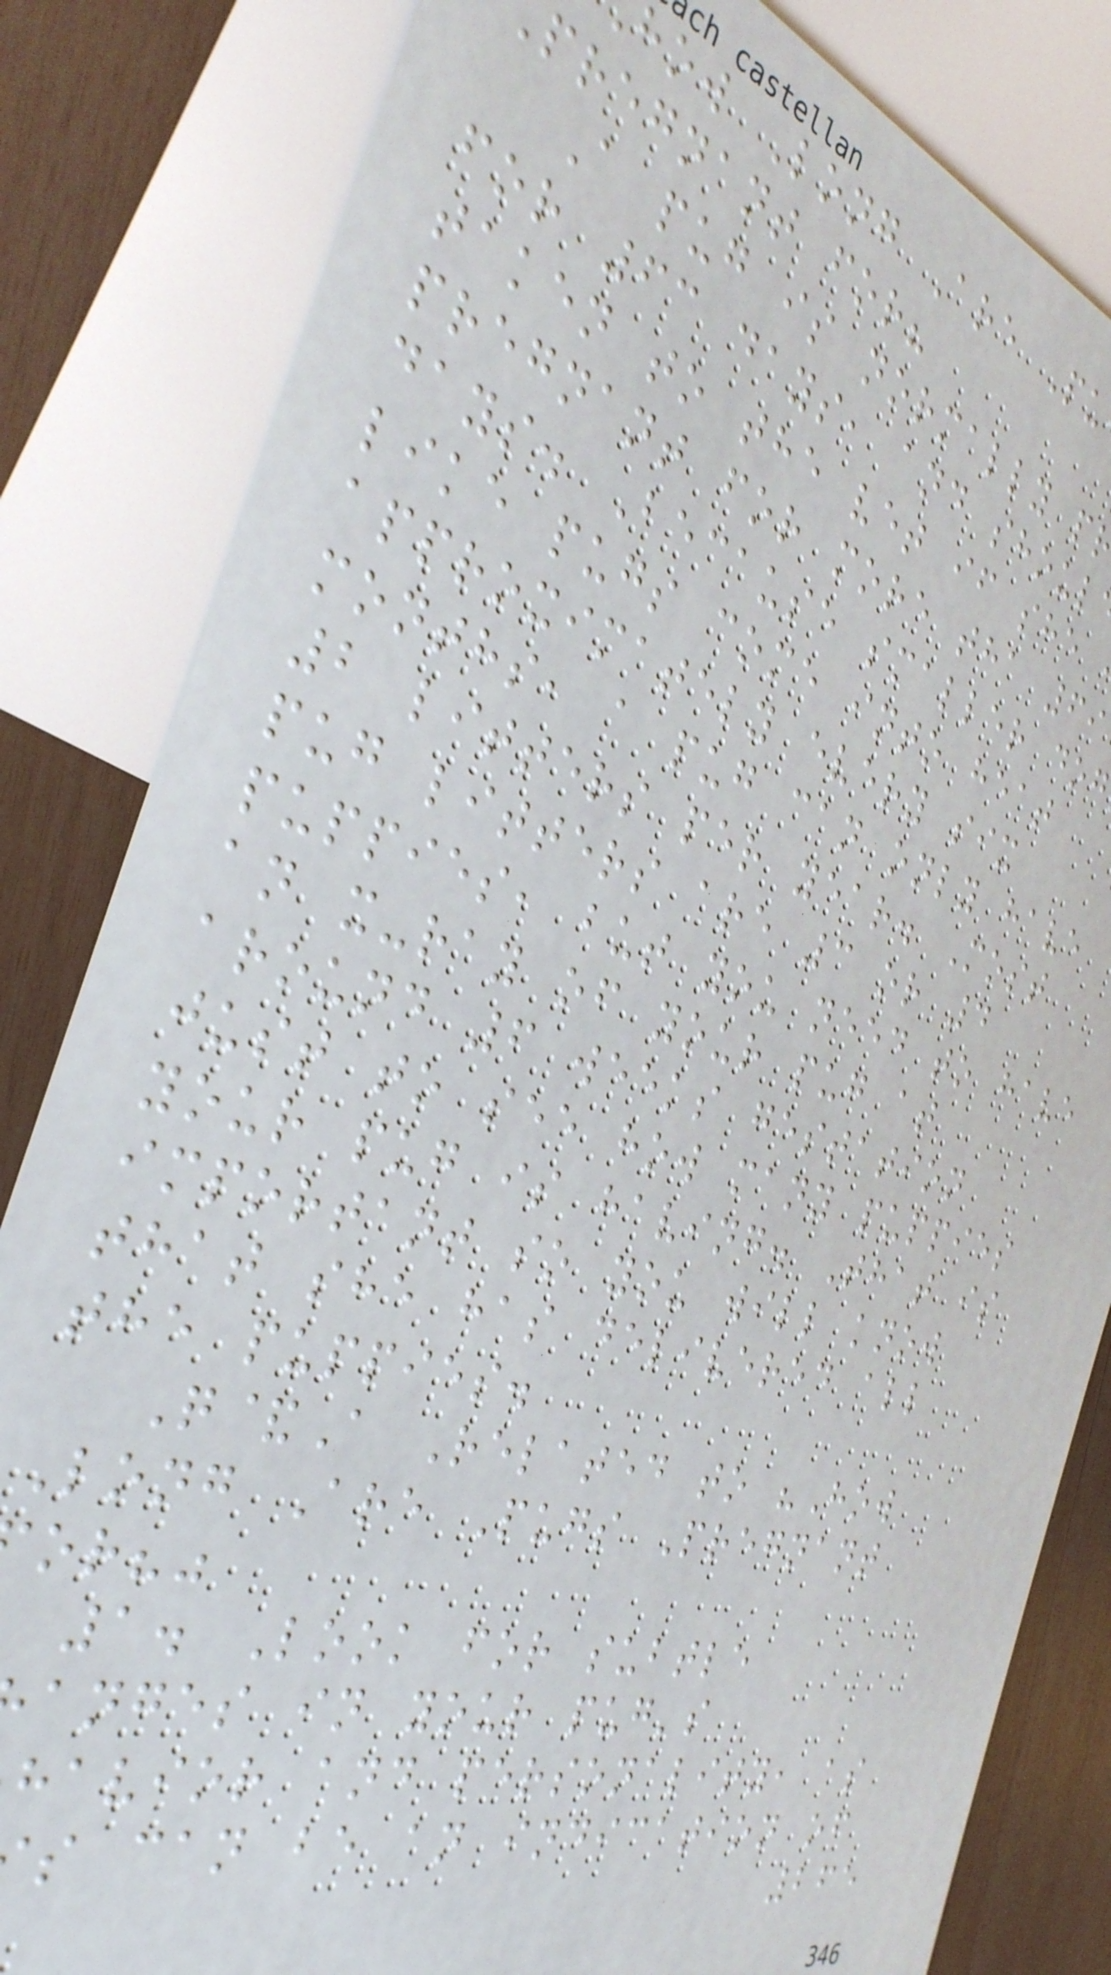how Long Are Pu
pregnant for?
A pug is normally p
for 63 days, and shoul
taken to the vet if she
pregnant for more tha 69
days. Because smaller dog
like pugs come into heat
approximately every six
months, a pug can only have
2 litters per year. Most
pug litters are 3 or 4
puppies, but you need to have
an x-ray of your pug at
around 6 weeks gestation
just to see how many puppies
your pug is having. That is
important so you will know
that she has delivered all
the puppies.
Q&A Related to "How
Long Are Pugs Pregnant
or?"
1. Look for subtle
anges in your pug's
havior and personality, as
s can be an indication of
265
